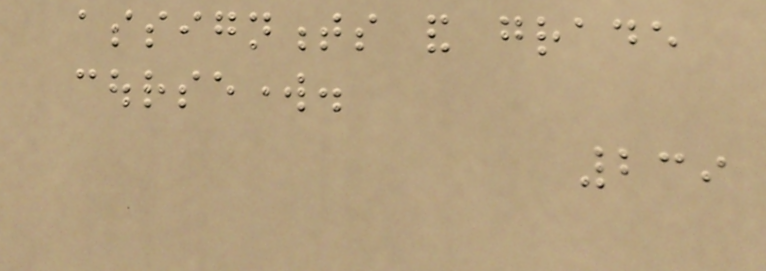assignments and grade
coursework.
239
